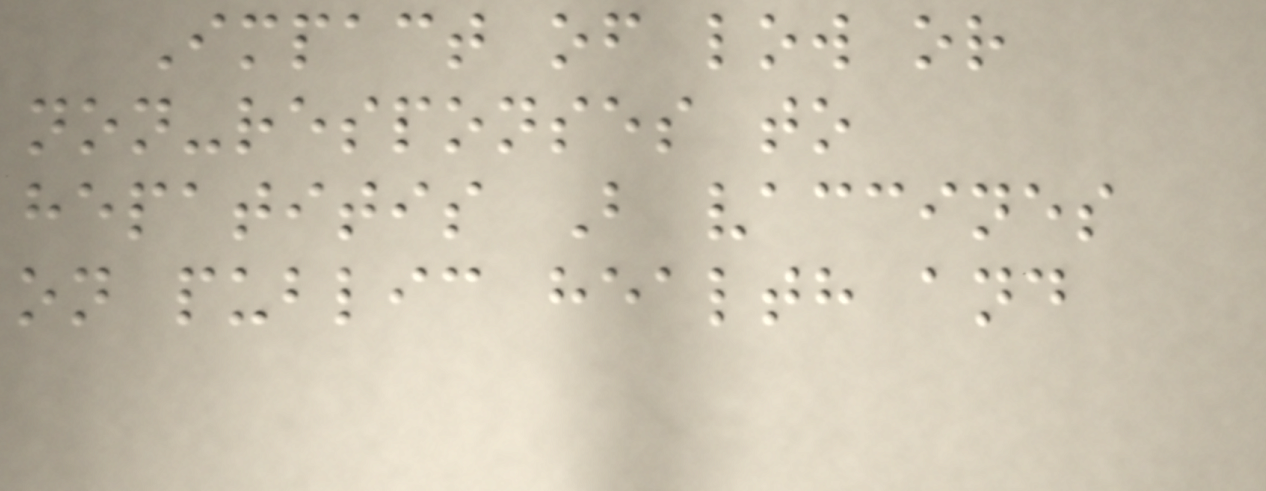Impact of low or
non-responses to
hepatitis B vaccines
on public health and
